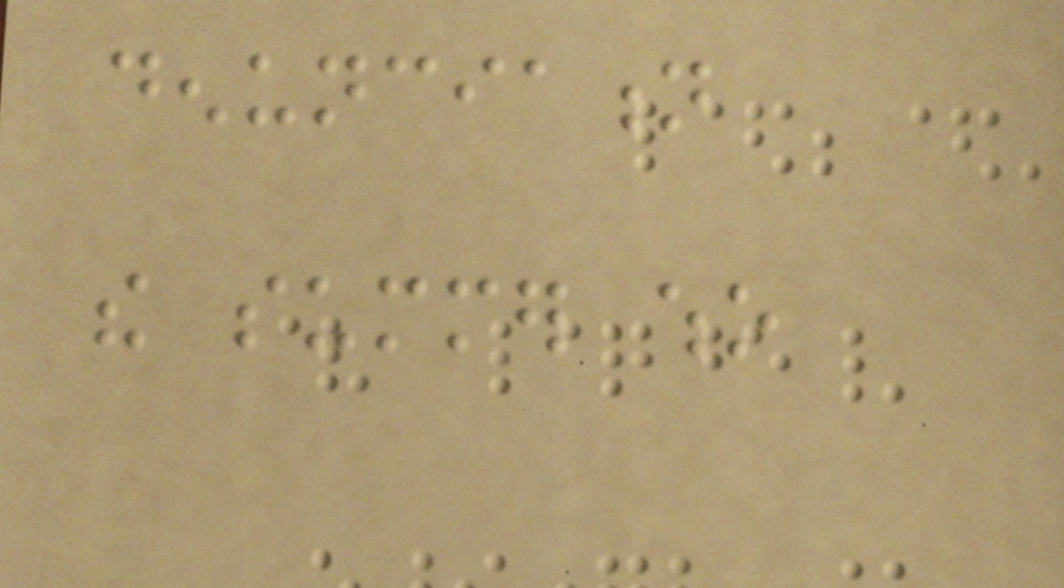denunciation
the summer who
